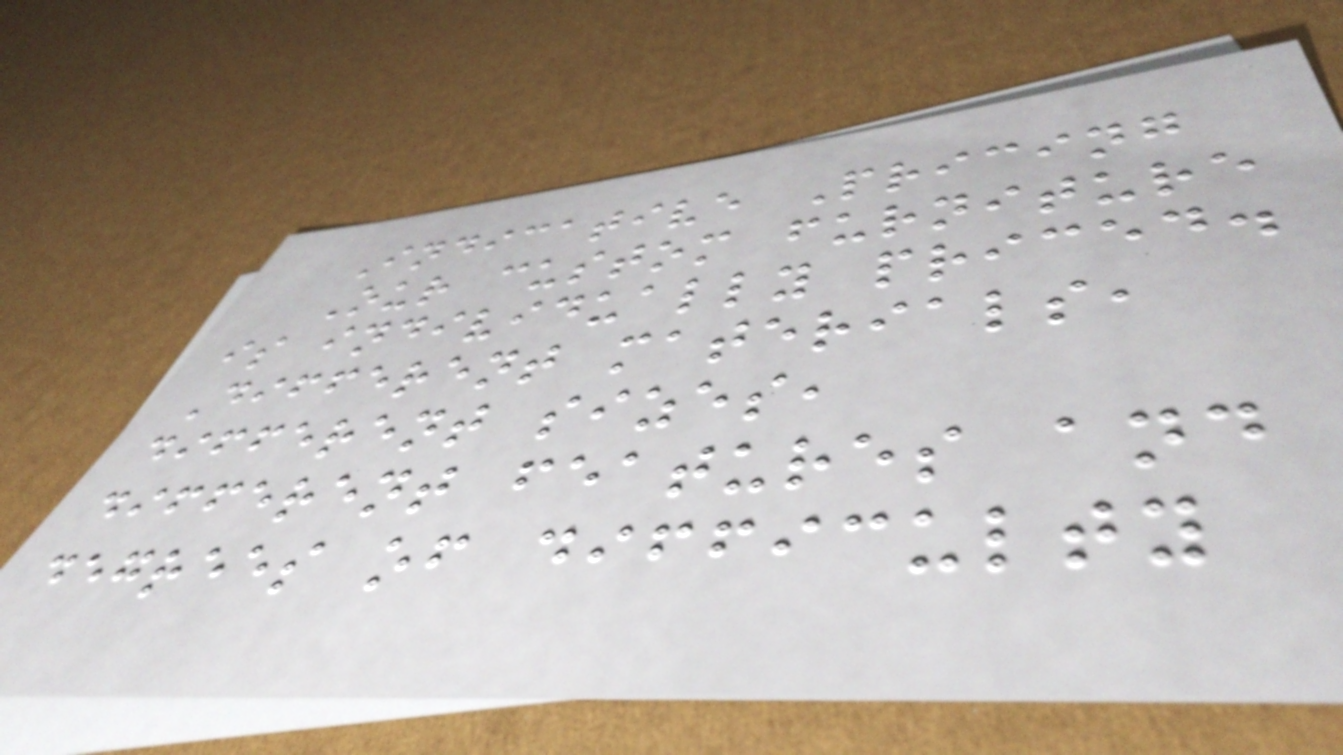Indicative Pricing
Our custom furniture
is individually priced.
Different materials,
different sizes,
different features and
degrees of difficulty
